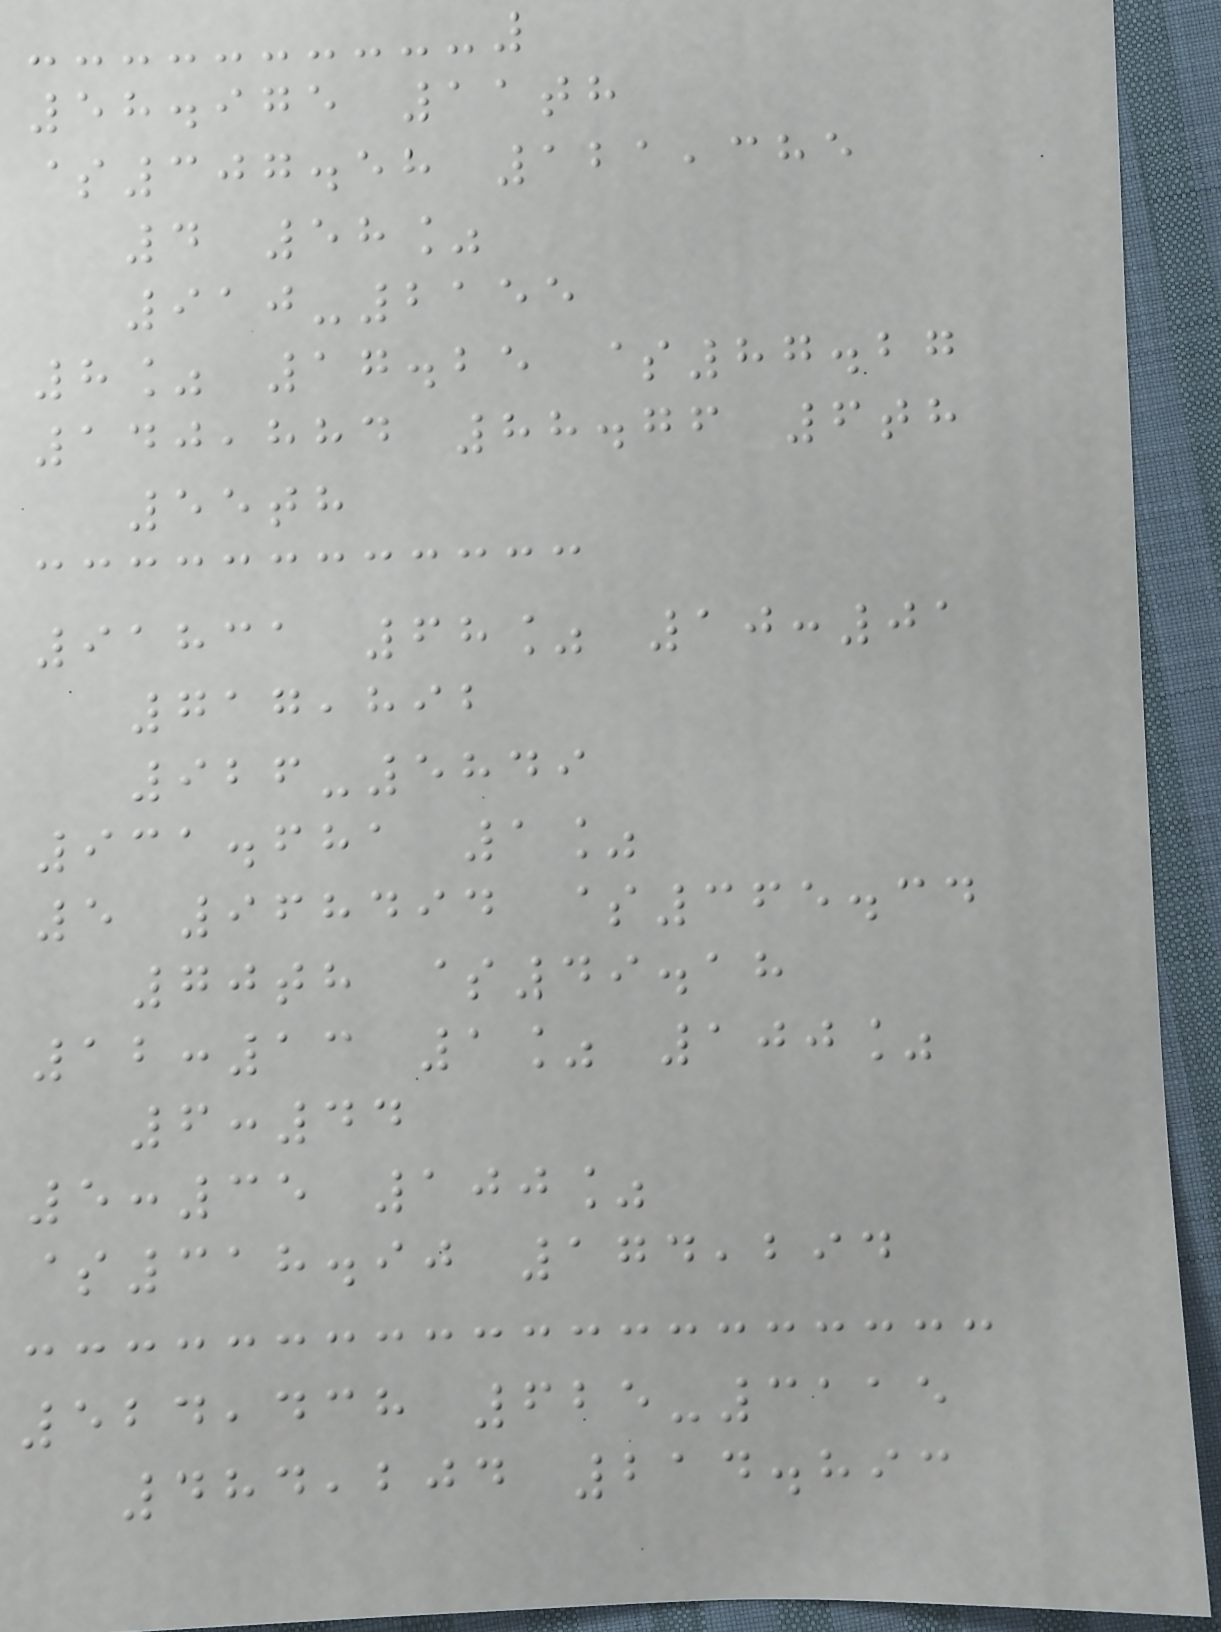58.975 11th
$307.58 121,385
4 58%
910-2155
8% 17.25 $87.27
140,884 88.76 6th
55th
91831 68% 10:01
717,892
926-5849
931.681 1%
5 968494 $365.34
70th $49.18
12:13 1% 100%
6:44
5:35 100%
$318.90 174,294
524,438 625-3115
484,204 214.893
